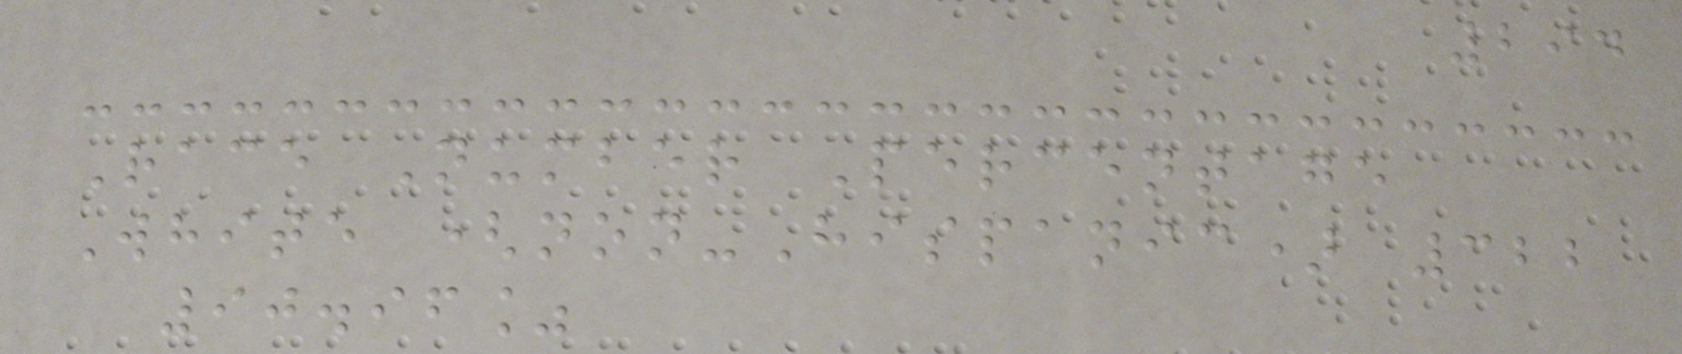294
Race Number Percentage
White (non-Hispanic) 322
90.96%
